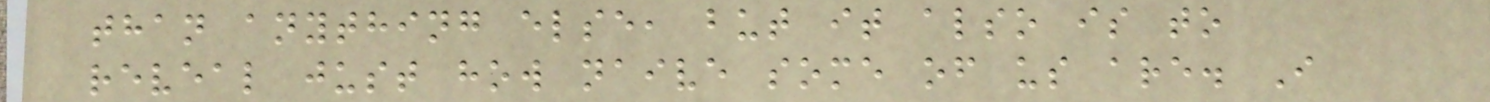than anything else, but it also is to
reveal just how naive some of us are. I
